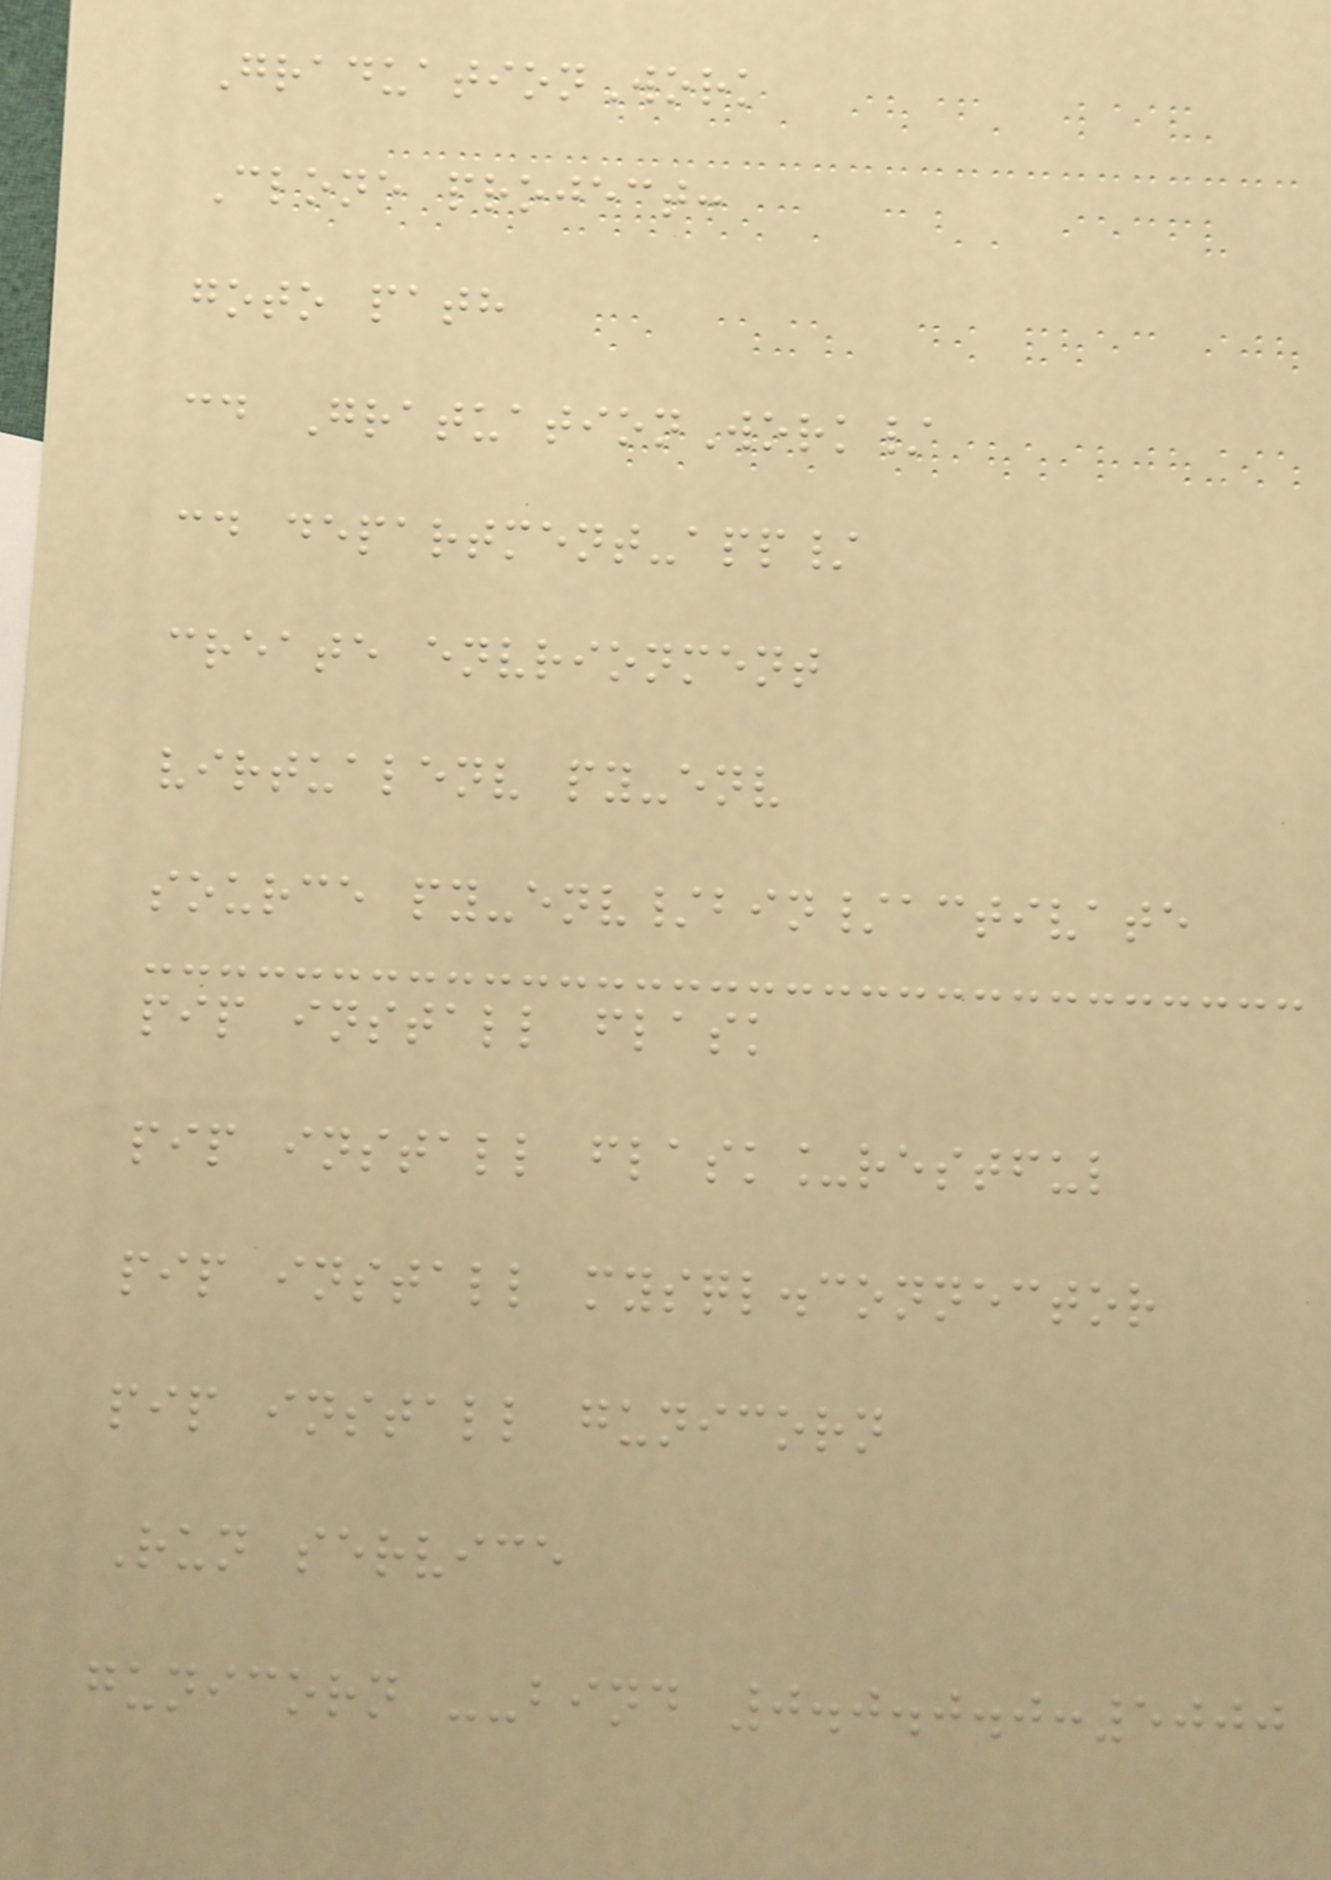GraduationWork
Clone project:
goto path
cd GratuationWork/
cd department-app/
create envrionment
virtualenv py-env
source py-env/bin/activate
pip install flask
pip install flask_restful
pip install mysql.connector
pip install gunicorn
Run service
gunicorn --bind 0.0.0.0:5000
